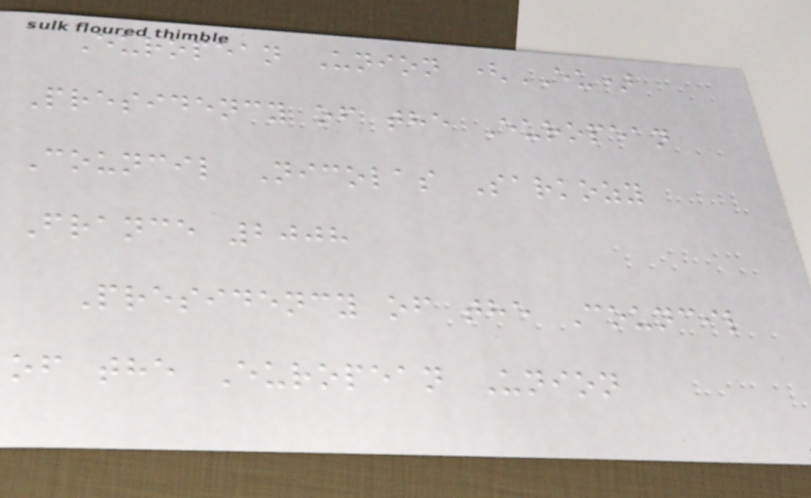European Union (EU)
Presidency of the European
Council Nicolas Sarkozy
France 2008
Presidency of the Council
of the European Union
